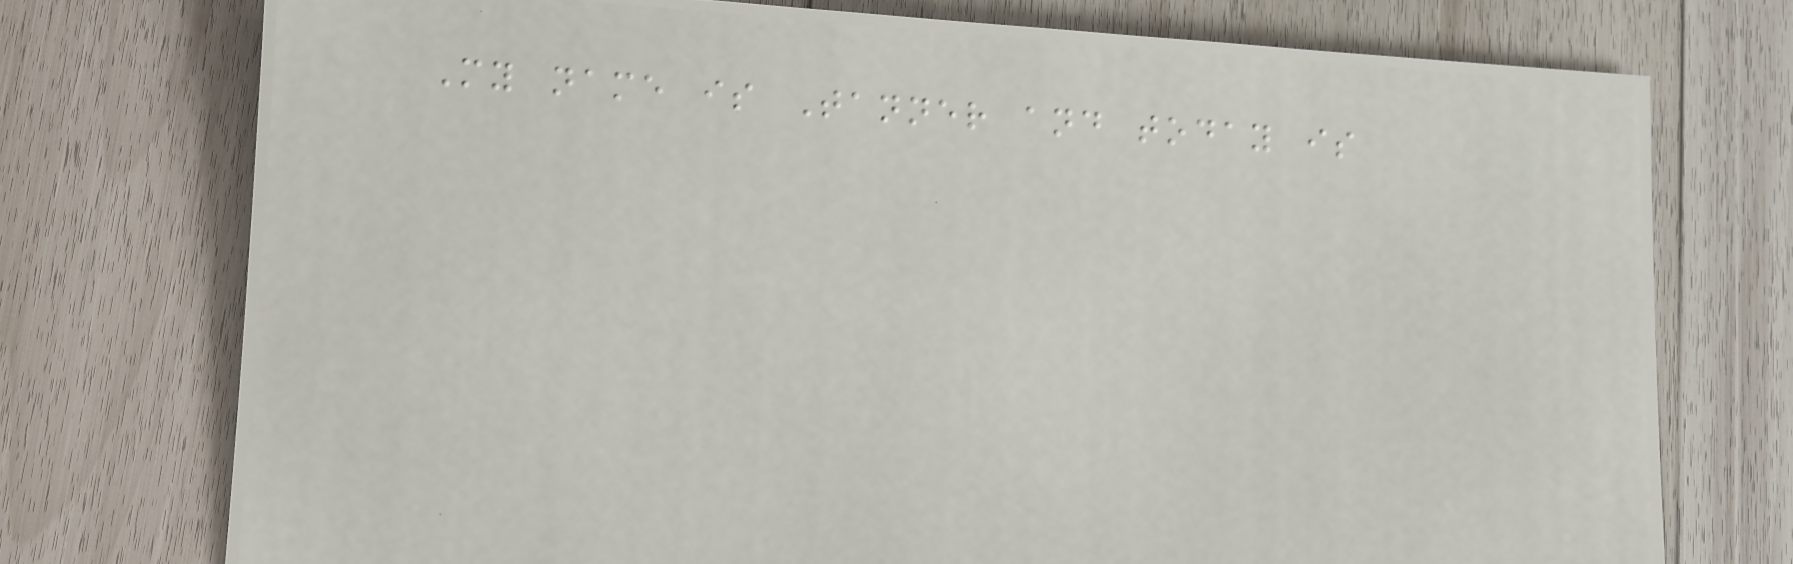My name is Tanner and today is
